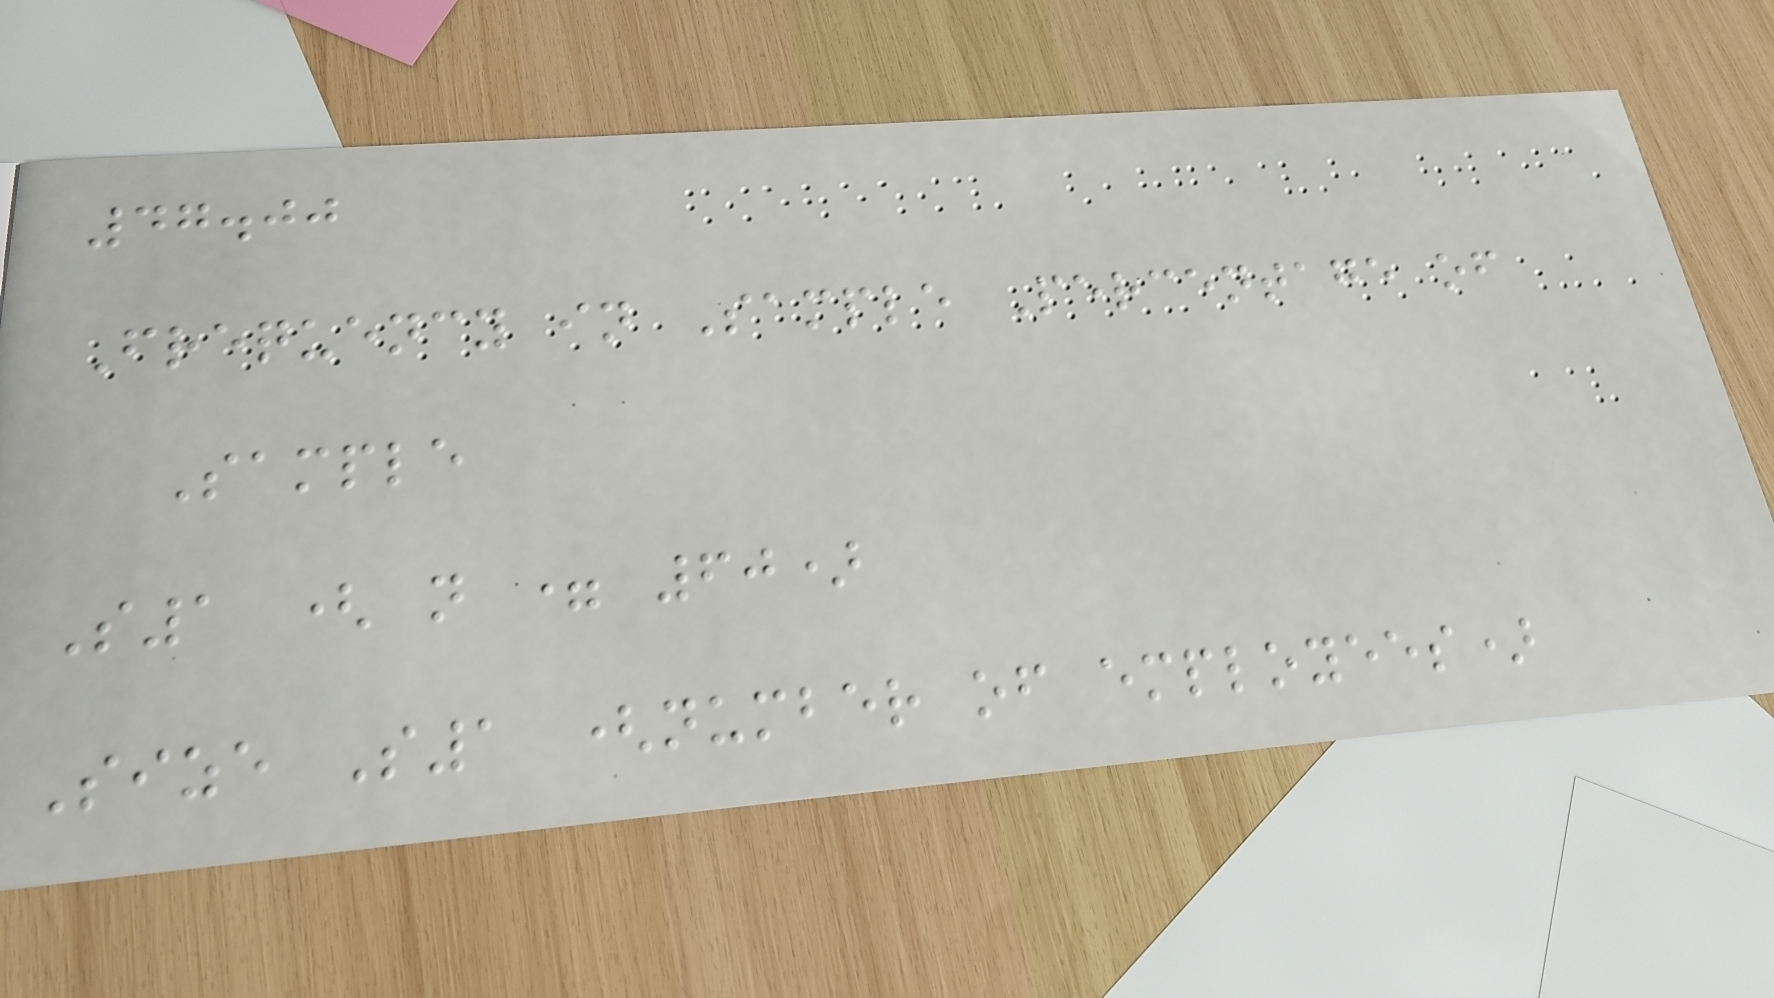47.00
Frequency in Sample Percentage of
Sample
S1 ( n = 60)
Size S1 (number of employees)
